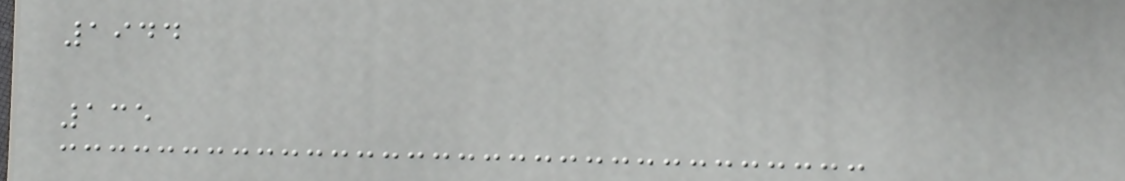1944
135
